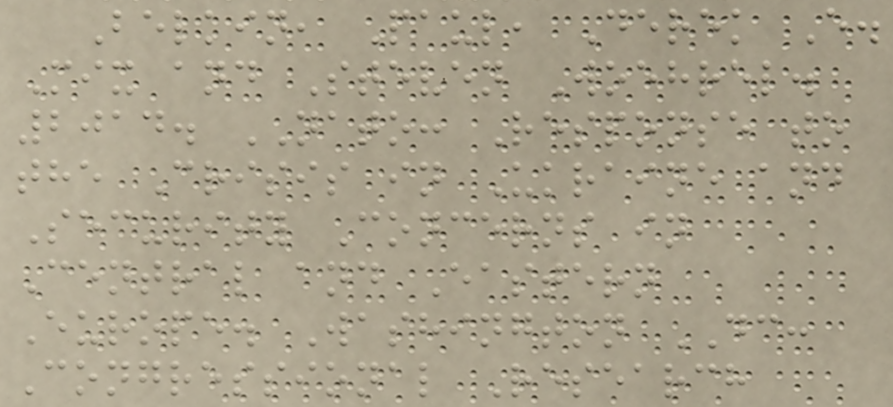Belkin, Paul, Derek E.
Mix and Steven Woehrel.
2014. NATO: Response to
the Crisis in Ukraine and
Security Concerns in
Central and Eastern
Europe. Washington DC:
Congressional Research
